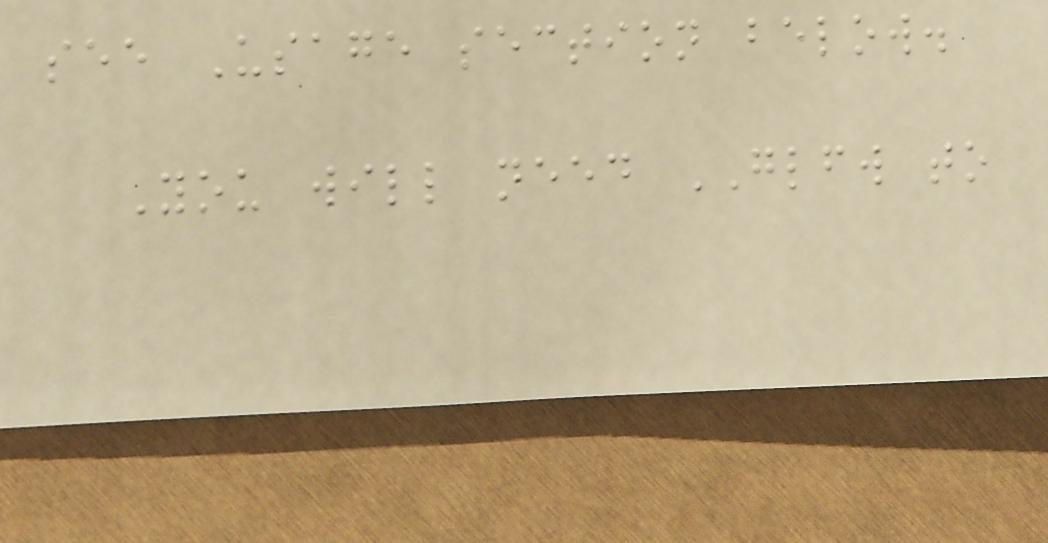see Usage section below.
You will need GLFW to
